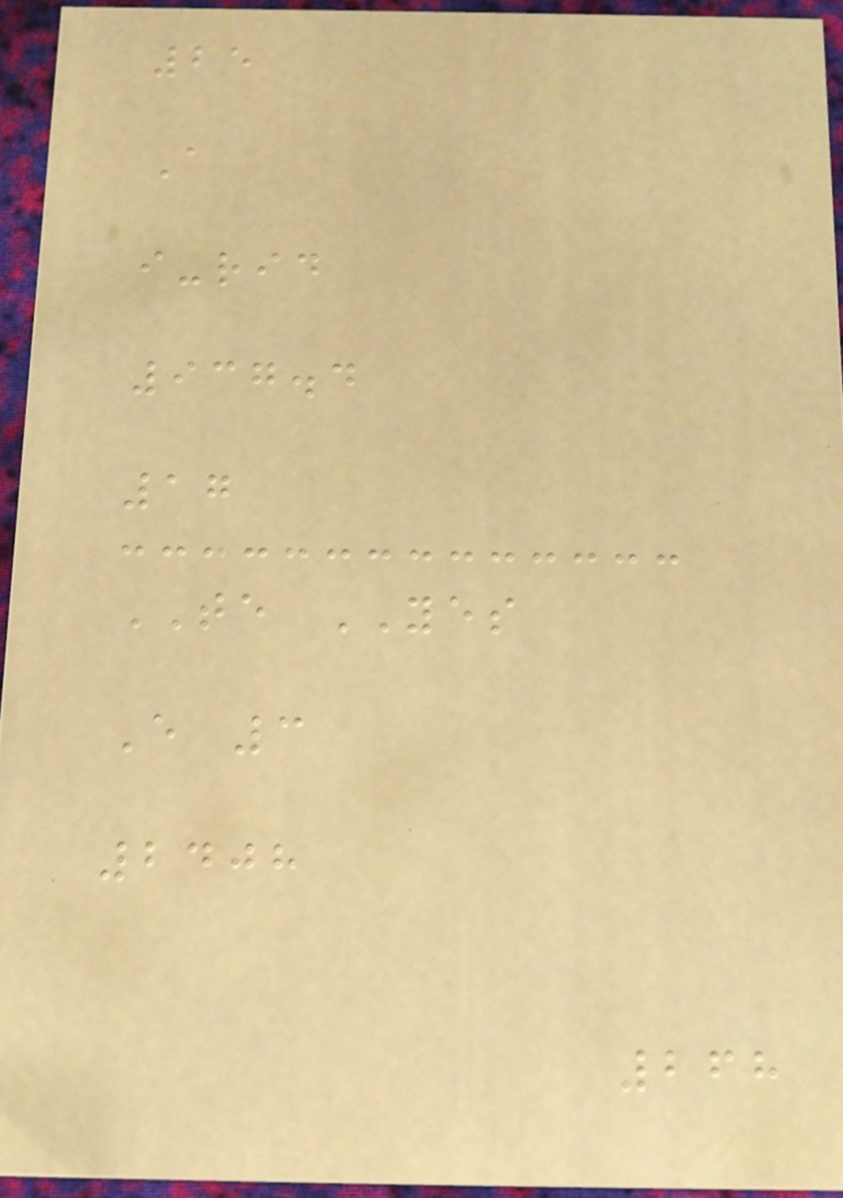25
A
i-rid
937.4
17
TE YES
E 3
2408
268
